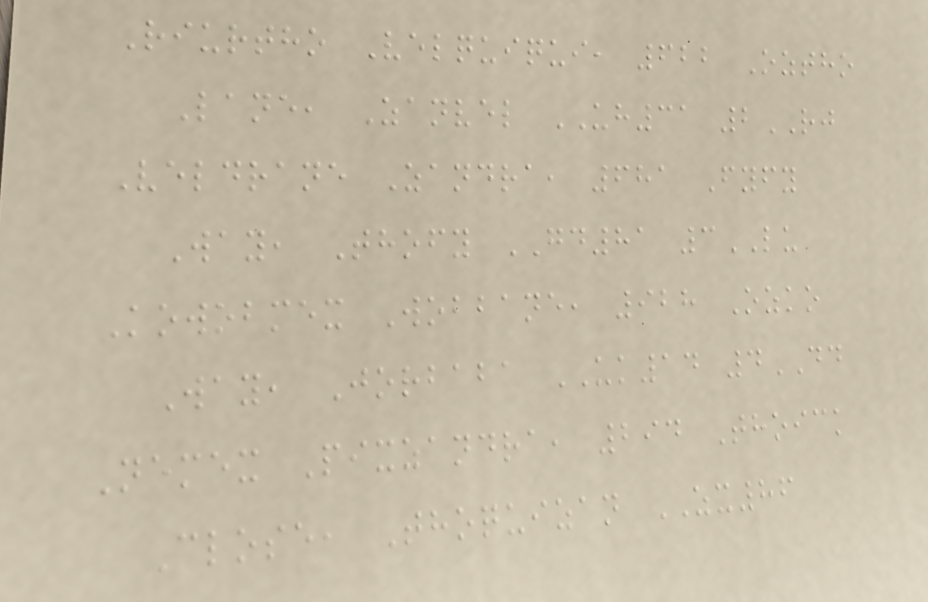Riurtho Velquiqui, 622 Oztho
Lane, Zanvel UH31 2RJ
Veldrane Zandra, 681 Fyfy
Way, Thofy GD81 3LU
Kowobmex Wobbane, 928 Ozko
Way, Jorbaba UK14 4DD
Nemex Pixzandra, 294 Thoick
Close, Thoquizan ZX86
